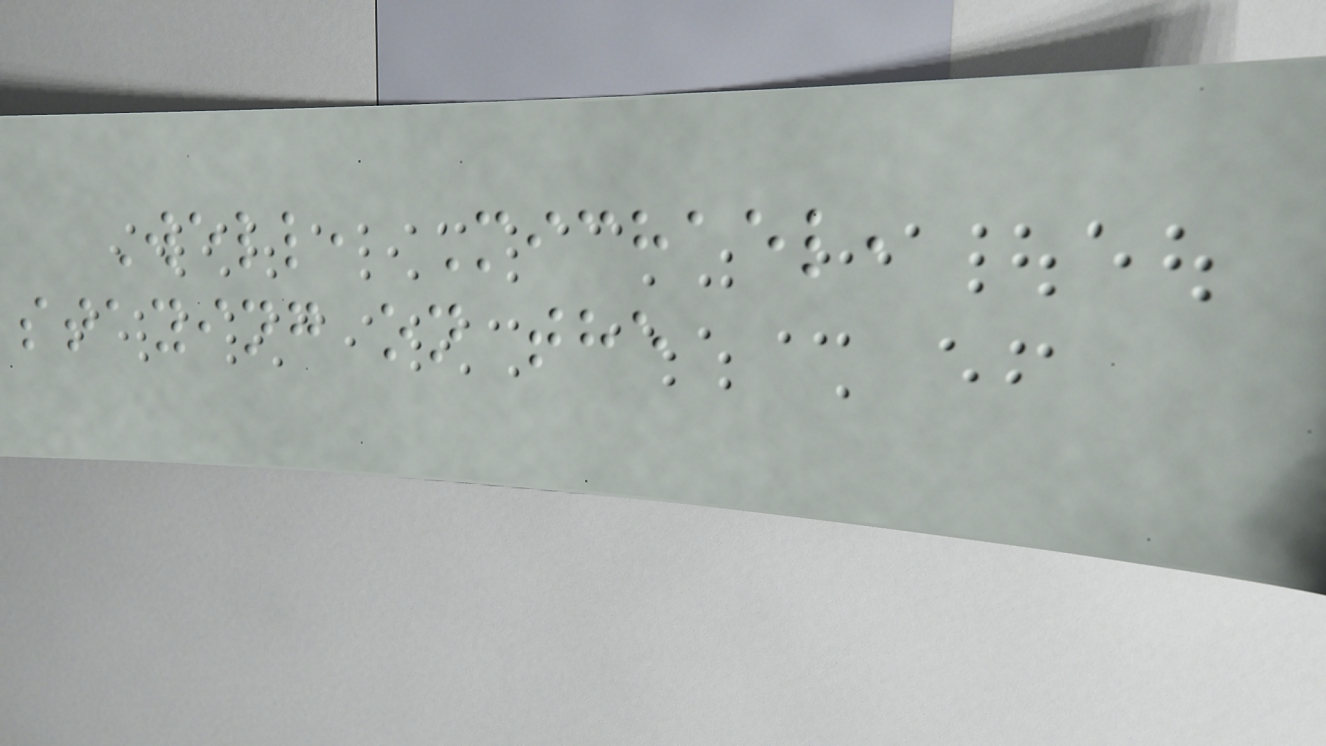Well, Michael,
staying on the
